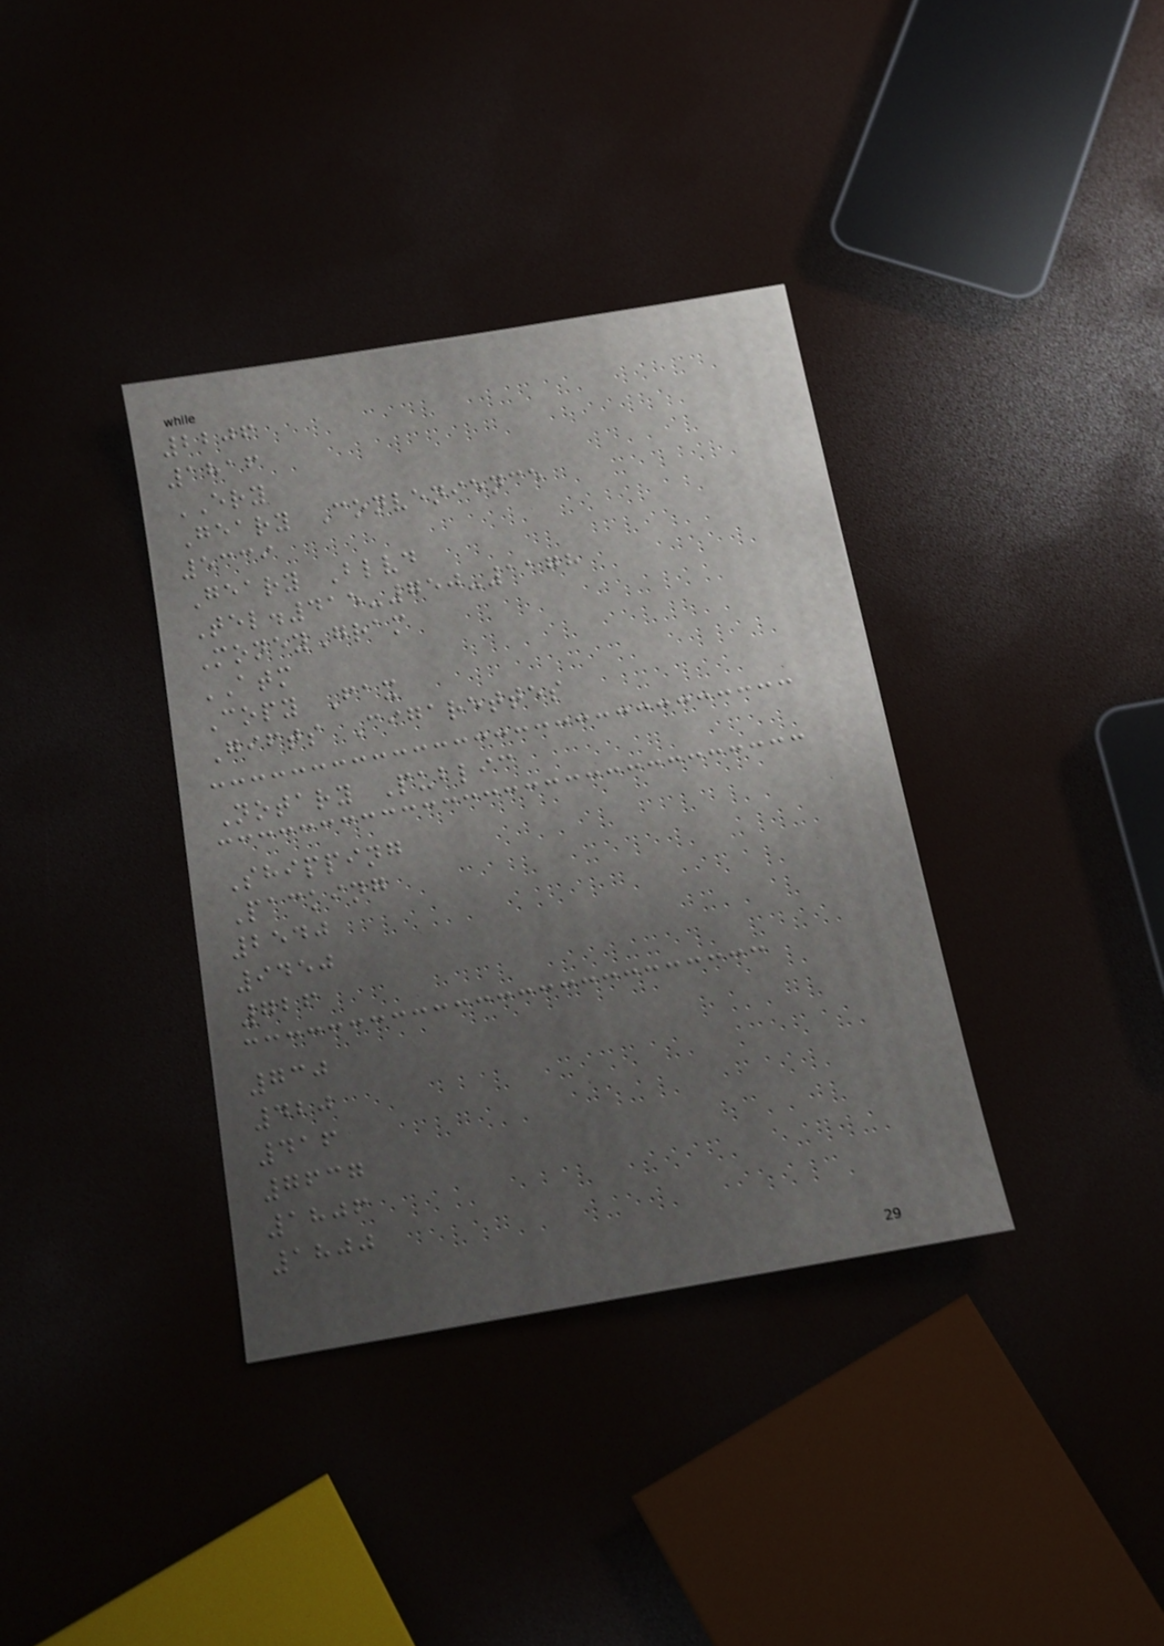2206
1816
ERY
Geary Convenience
5339
Geary Blvd
Tel.415-750-1178
MoneyGram
ATM
Copy Fax
Gifts Cigarettes
Notary Public
Shipping
Packing
2540
9450
726
730
420
416
7637
1806
1800
